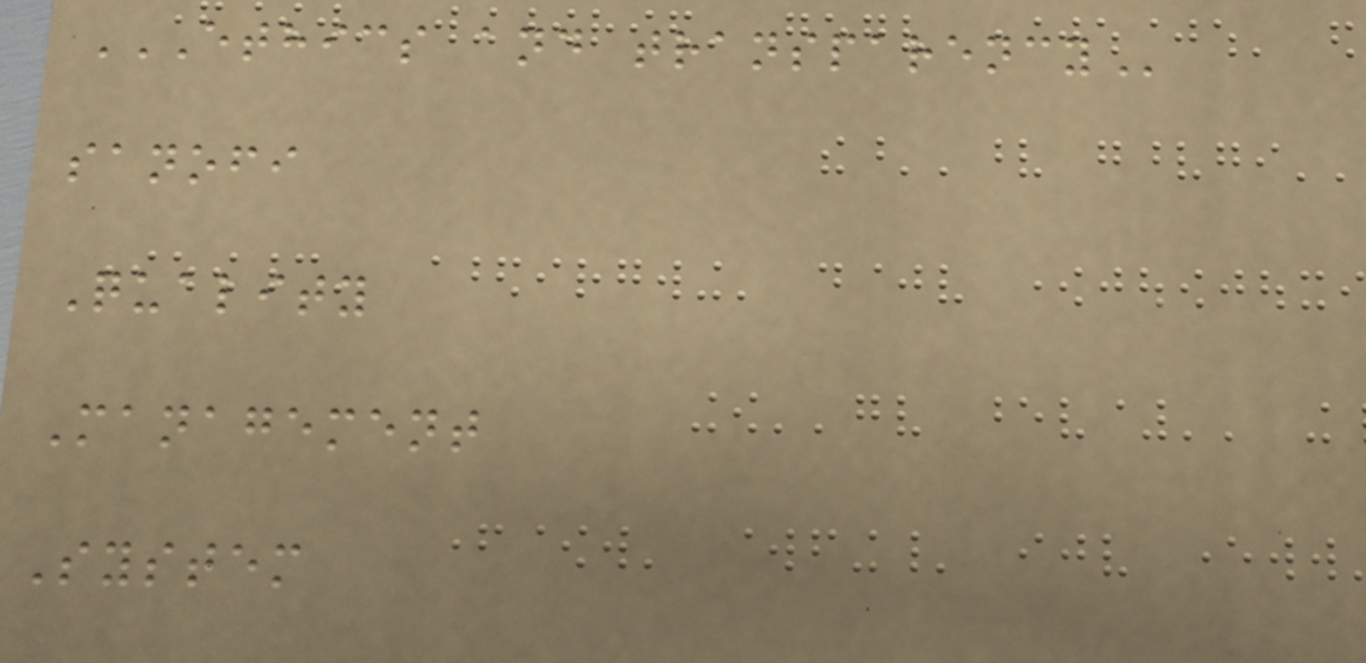ETHICS AND TRANSPARENCY
sanofi
Quality
Management
System
